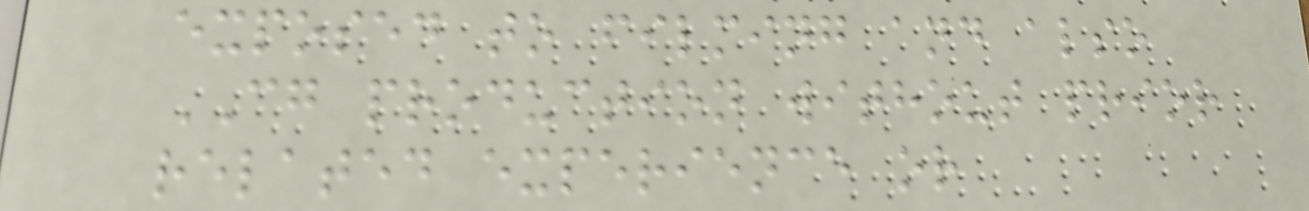exposed to filming and also
CG production without prior
related experience or
